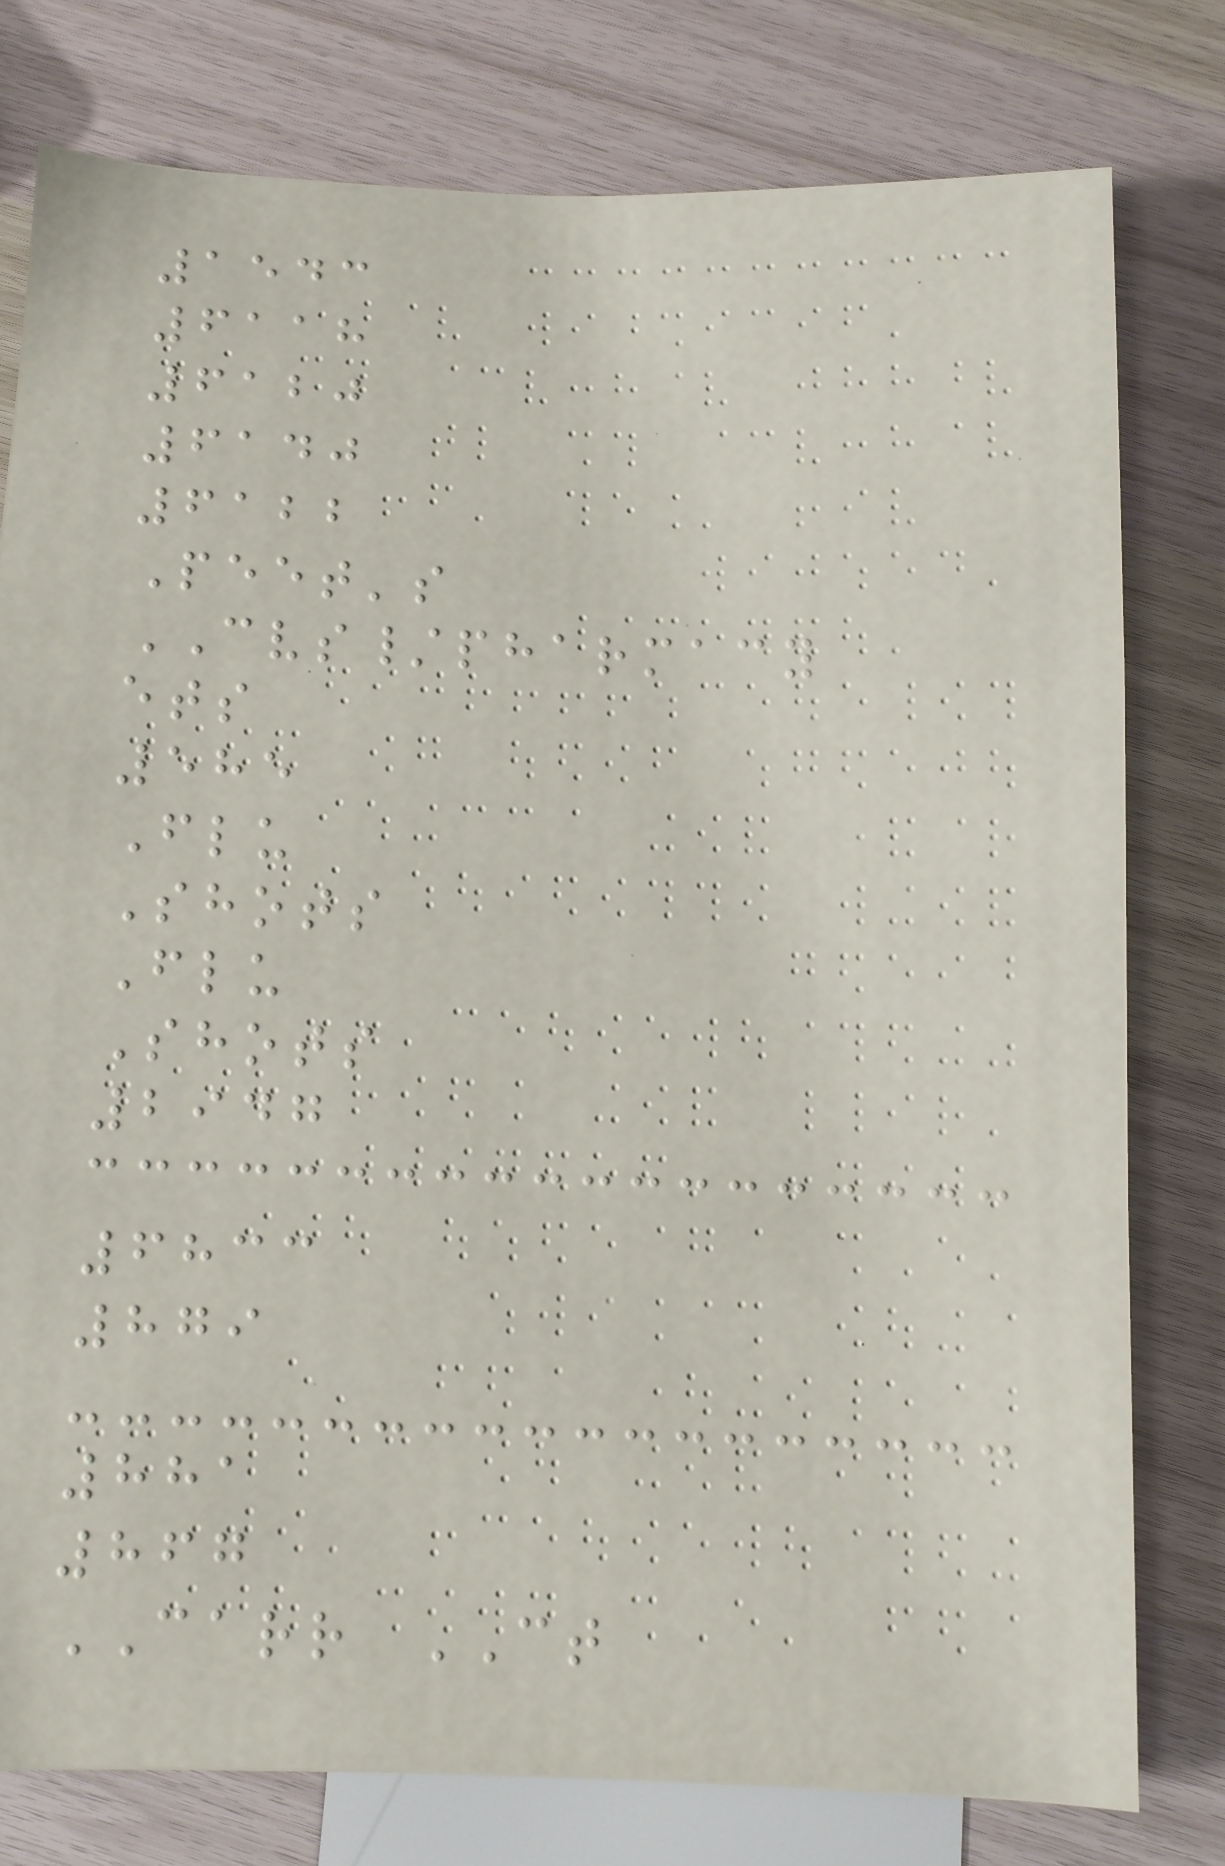1543
6118
6120
6140
6122
Peet's
CVS/pharmacy
ets
585
Flu
Shots
Flu
Shots
2947
6833
879
881
867
CARR CT
